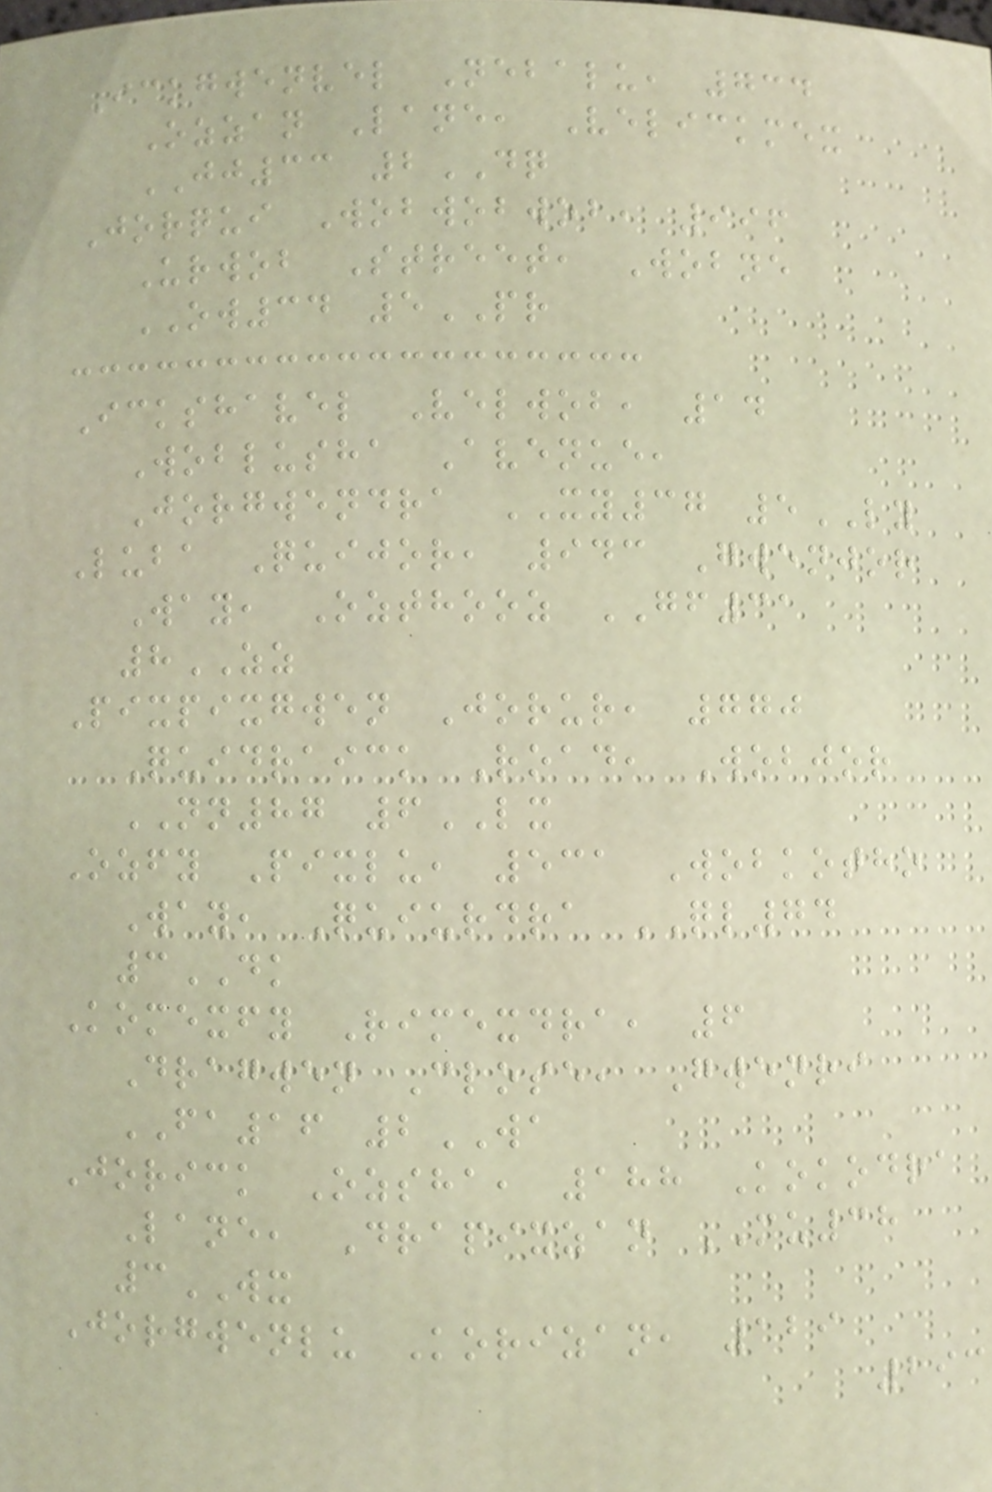Ickgwenvel Nebalu, 734
Ozzan Lane, Velickmex
JJ33 2DQ
Jorqui Wobwobwob, 996
Urwob Street, Wobne
OW34 5PR
Ickshavel Velwob, 14
Woblusha Avenue,
Jorgwendra XY37 5LY
Luba Quijor, 943 Gwenjor
Way, Ozthooz GF31
8ZZ
Pixpixgwen Jorur, 770
Quidraick Road, Wobjor
NN87 6LX
Ozfy Pixlu, 531 Wobkotho
Way, Quiurdra QL74
3DK
Komexfy Rimexdra, 6
Dragwen Close, Gwenri
FA16 2WA
Jorick Ozsha, 188 Kokodra
Lane, Drapixzan MU38
3WX
Jorgwenlu Korizan, 129
293
